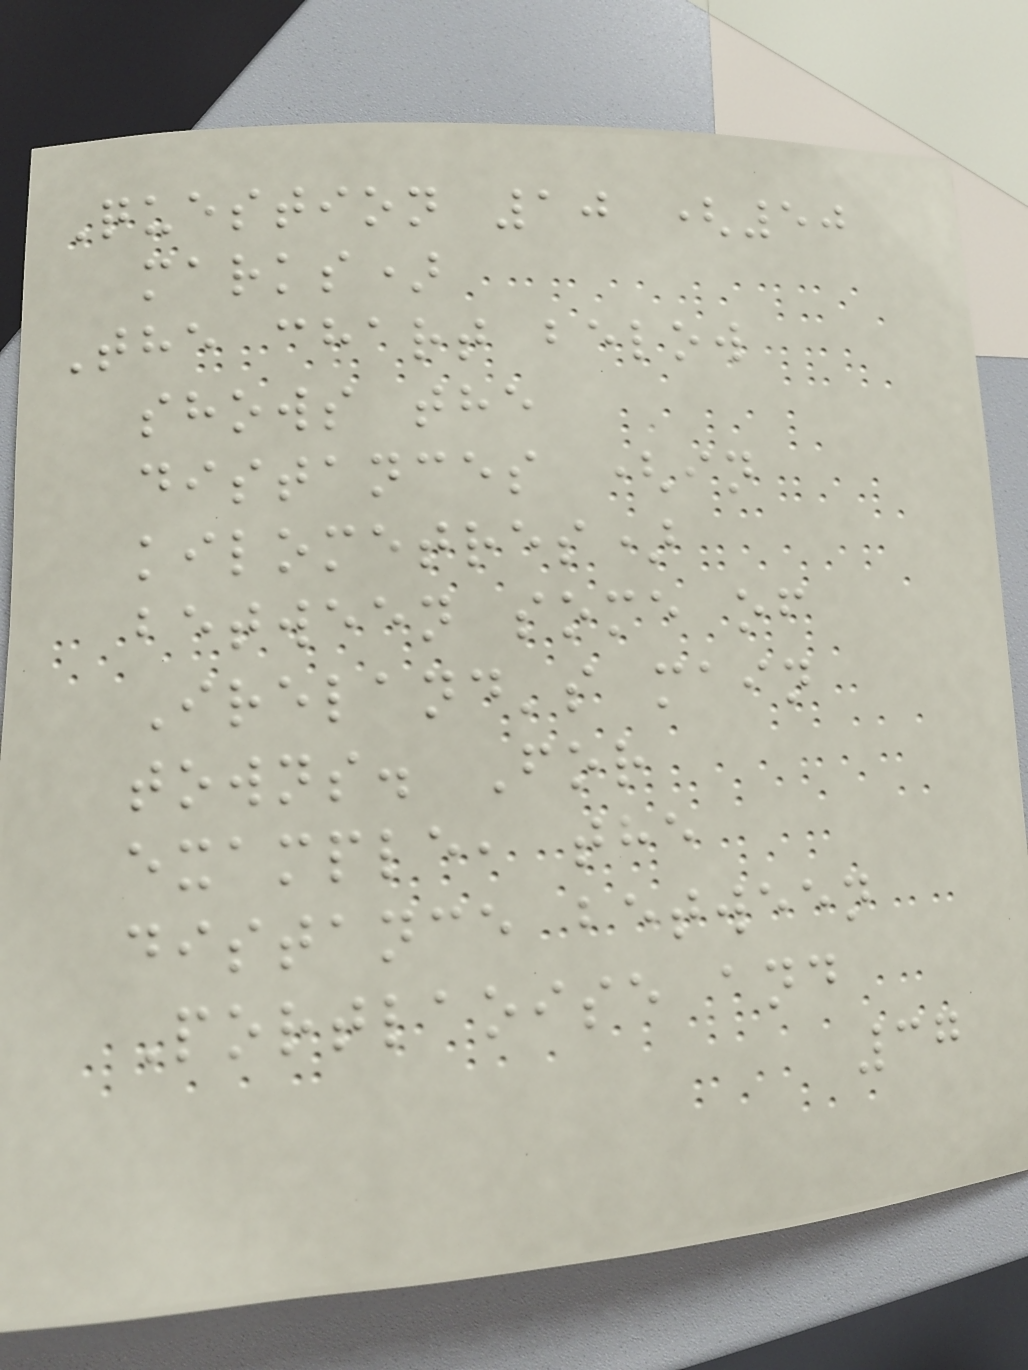Question 10 (50
marks)
The chart below
shows the
distances (in
kilometres)
between some of
Ireland's main
towns. For
example, the
distance between
Portlaoise and
37
